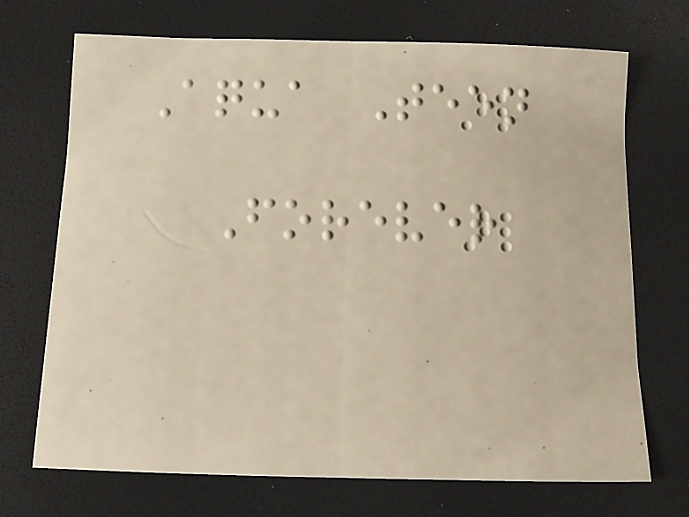Aqua Teen
Forever
